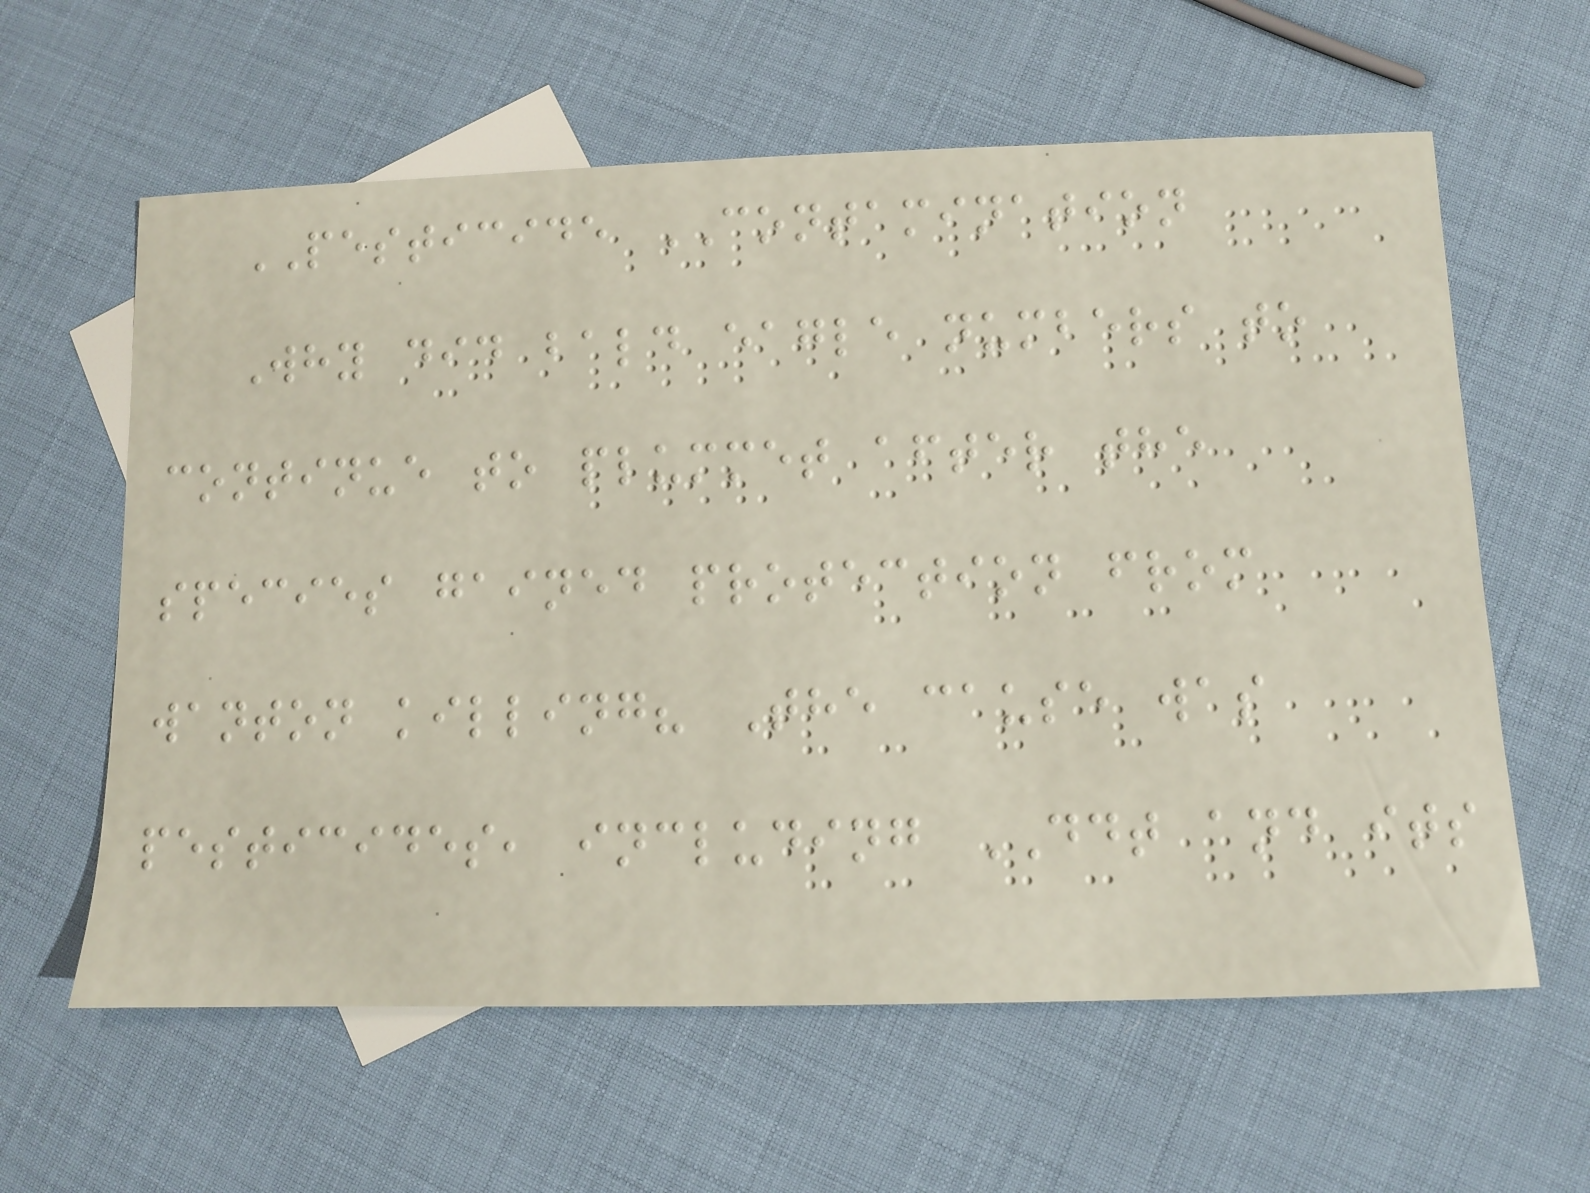PESTICIDE CONTAMINATION
Why did bald eagle numbers to
continue to plummet after the
species gained protection from
wanton killing? The cause was
pesticides, including DDT and its
